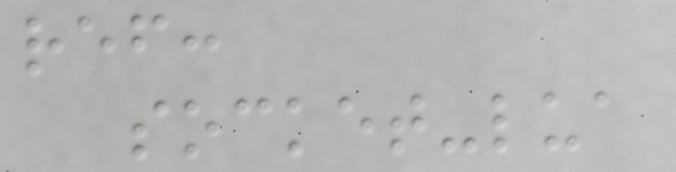ref:
socket-lua
